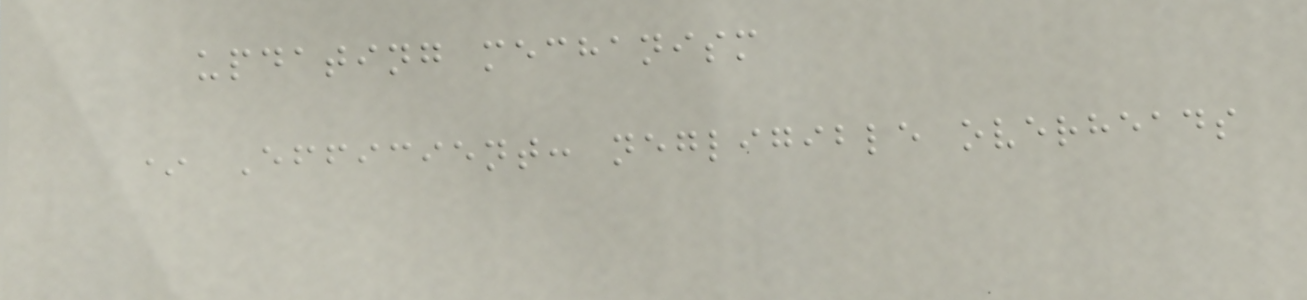updating mechanism
* Efficient: negligible overheads
